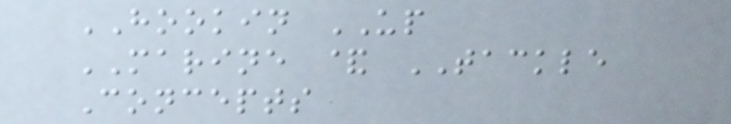HOOKIN UP
MARINE & TACKLE
Concepts
